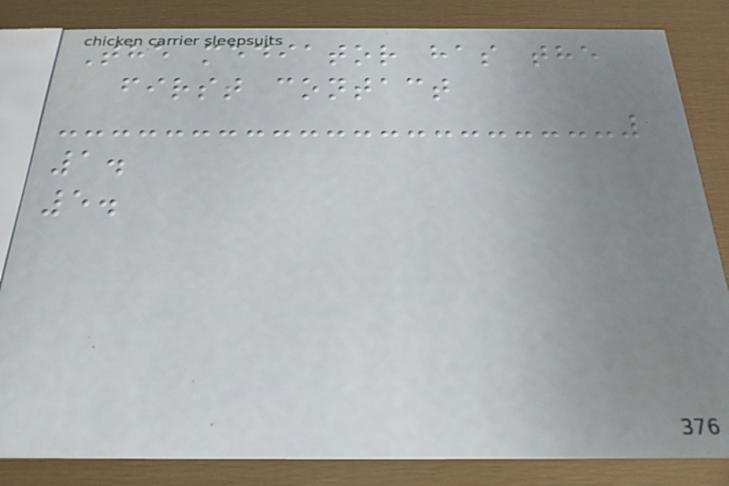The mediator has the
first contact
1.
5.
